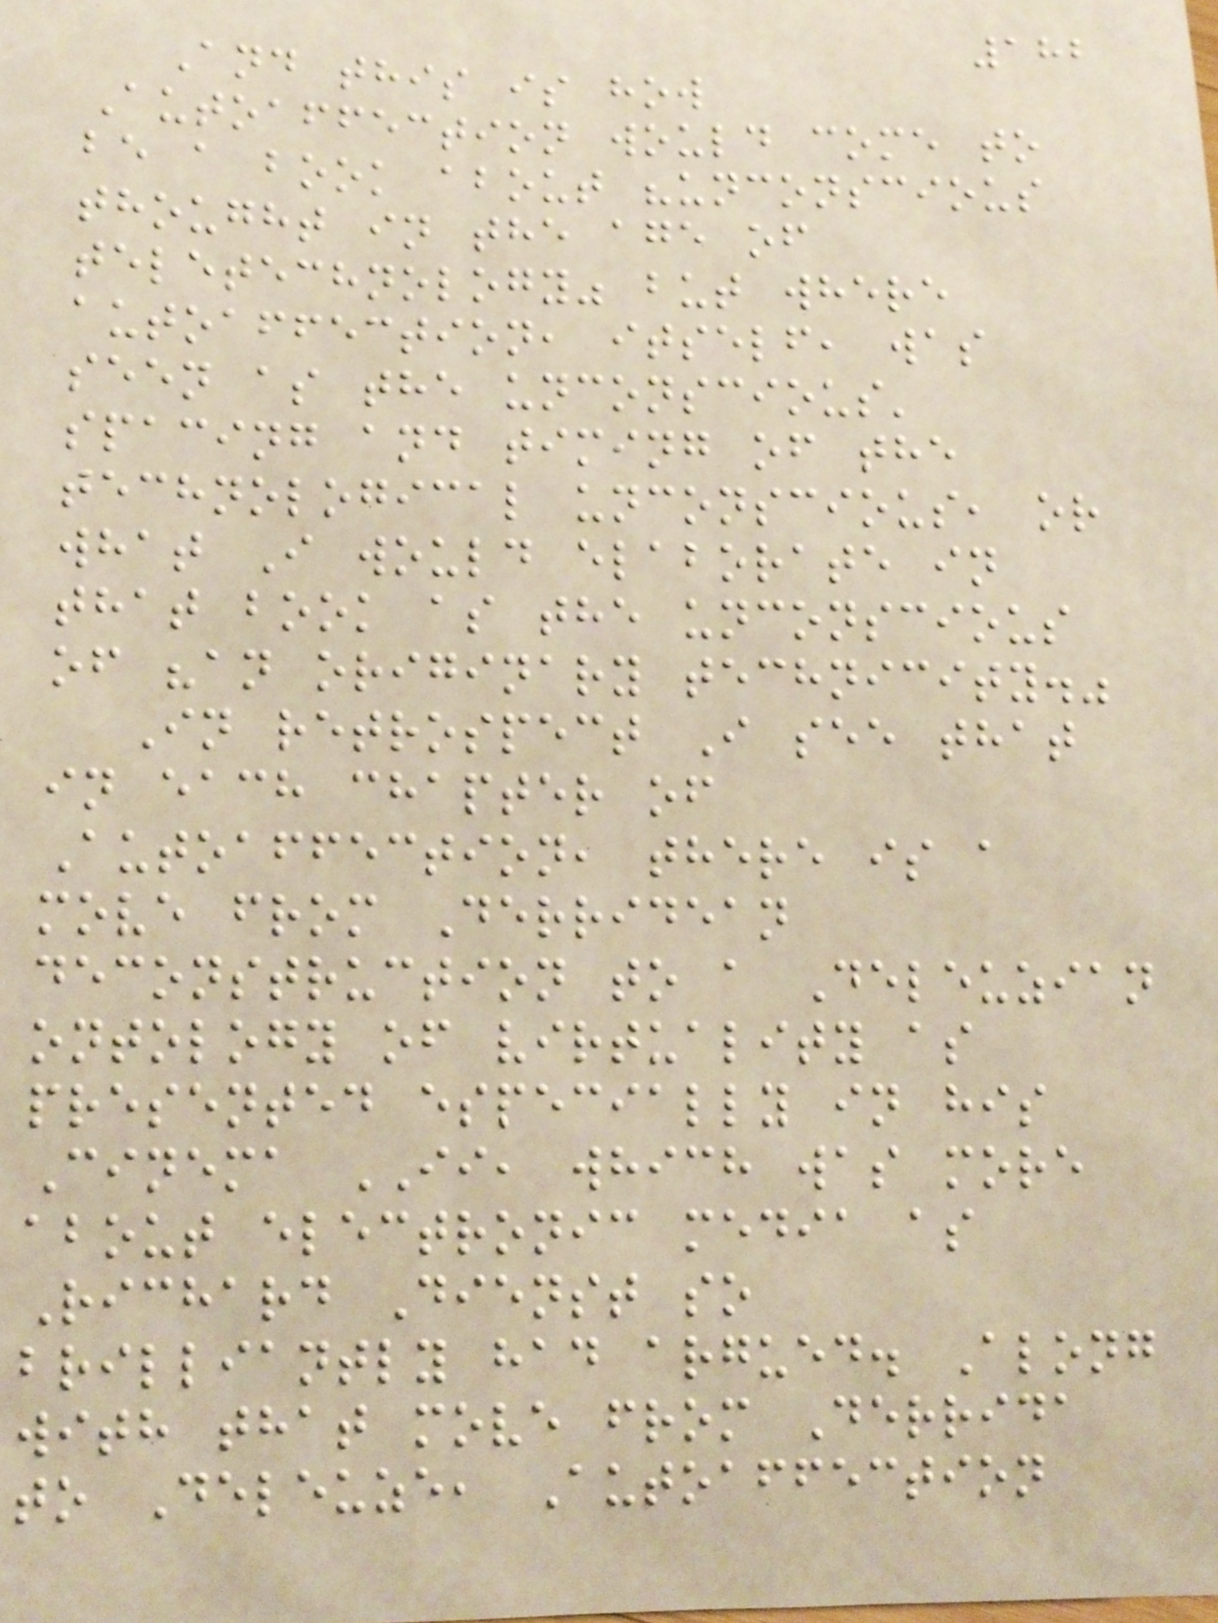182
And this is how
Autoaffection would come to
be a book about "unconscious
thought in the age of
teletechnology" but where
autoaffection, itself, was
seen as the unconscious'
spacing and timing of the
technological unconscious, or
what I would elaborate in
that book as the unconscious
of "an originary technicity."
In retrospect I see that
in each chapter of
Autoaffection, there is a
move from Derridean
deconstruction to a Deleuzian
ontology of virtuality as
presented especially in his
Cinema II, which was more
about electronic media as
Richard Dienst so
brilliantly had argued. Along
with that move from Derrida
to Deleuze, Autoaffection
